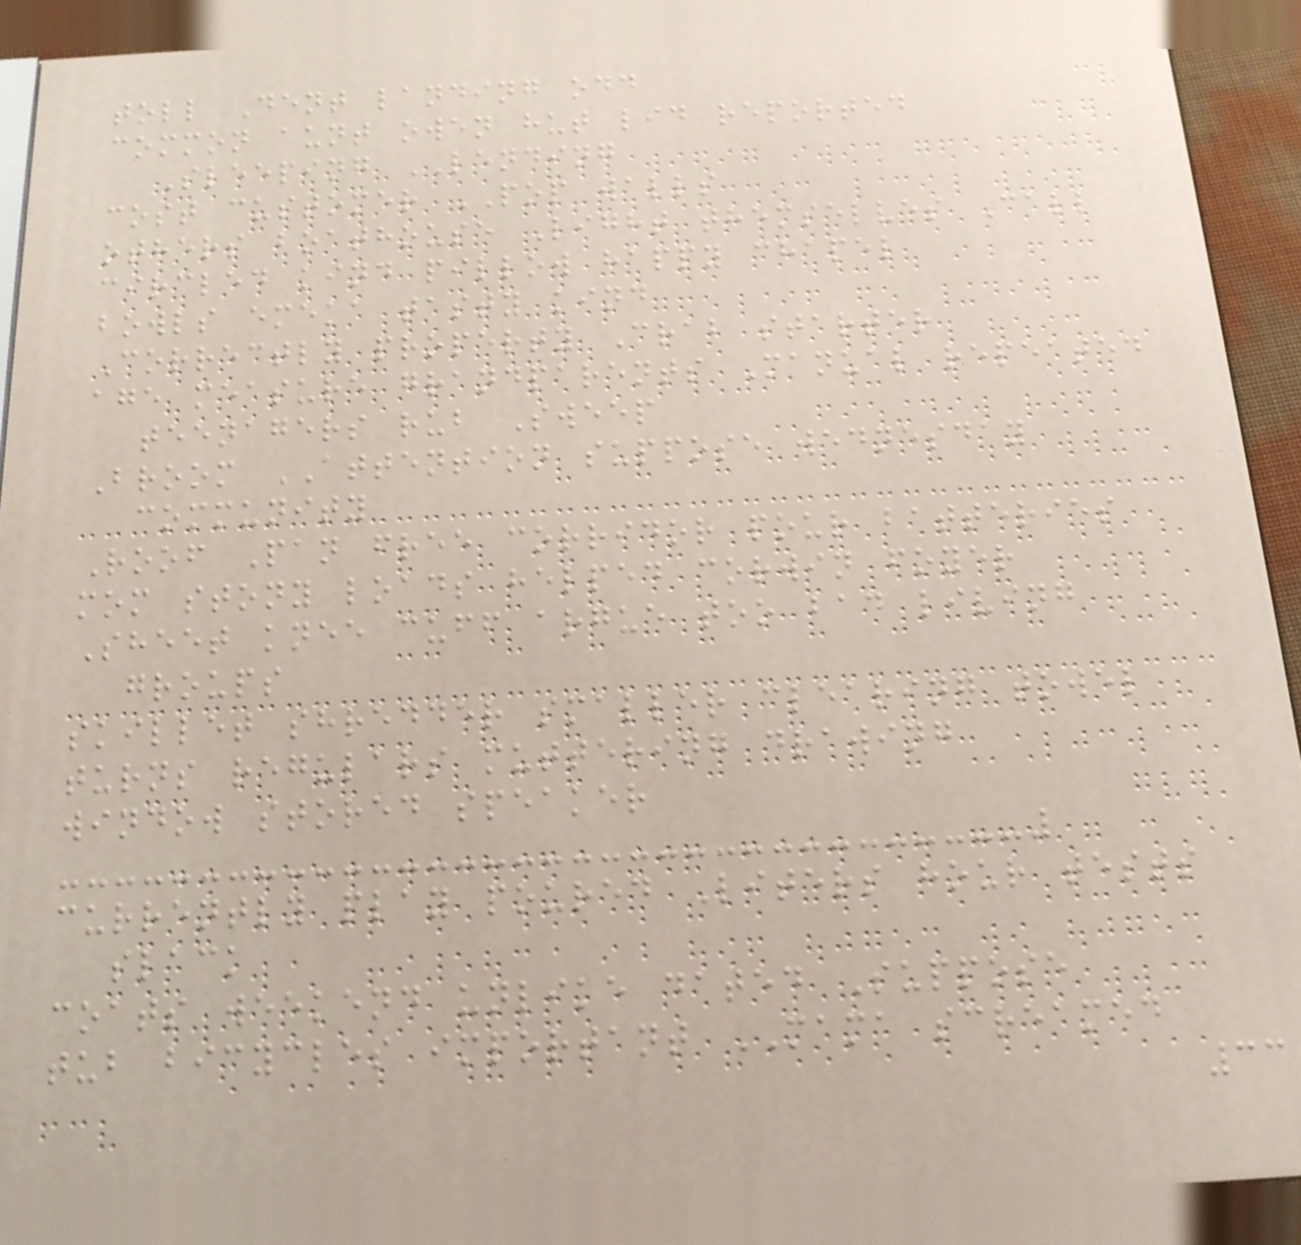toll Dent landing odd
common aunt owen hut lid reported
Sleeping LENDING
cost customer POP walls
others boathouse Light themselves Call
circled kind pillow happy chapel
bowls emeka tasty kind
Correctly property Crab starter
age measure grandparents Manual repeated
teenagers rub Sweep
Broom ATTENTION suppose wednesday
community
Roof Pan free corridor pour batteries
mom stony loads helped corwin foyer
Sheet knee cuff argue too bad living
groups
skillet shredder smaller clearing towel
turns regulars muttering drawing
window stored speaker
currently play poured Liters hour tests
slack
coats weekend unlike dated Suppose
tub bicycles important MAMA screamed
33
